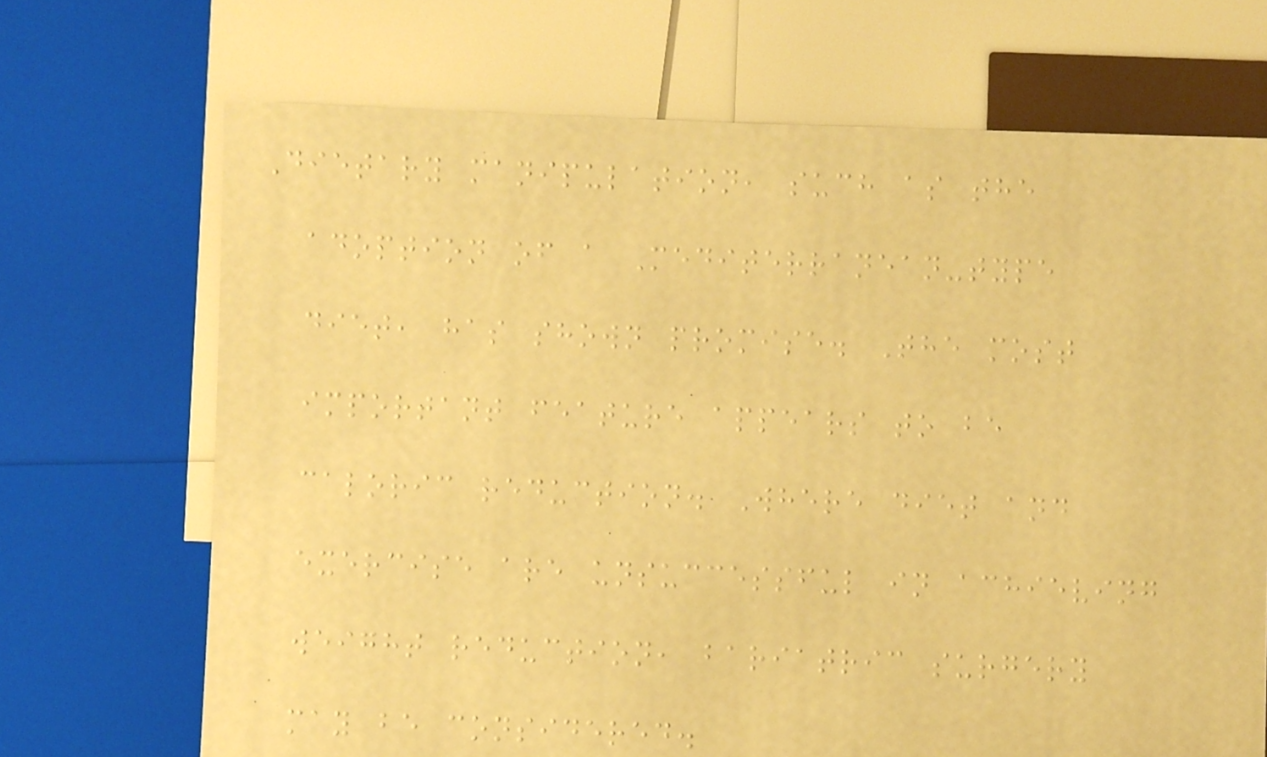Dietary manipulation, such as the
adoption of a Mediterranean-type
diet, has shown promise. The most
important feature appears to be
caloric reduction. Where diet and
exercise are unsuccessful in achieving
weight reduction, bariatric surgery
may be considered.
